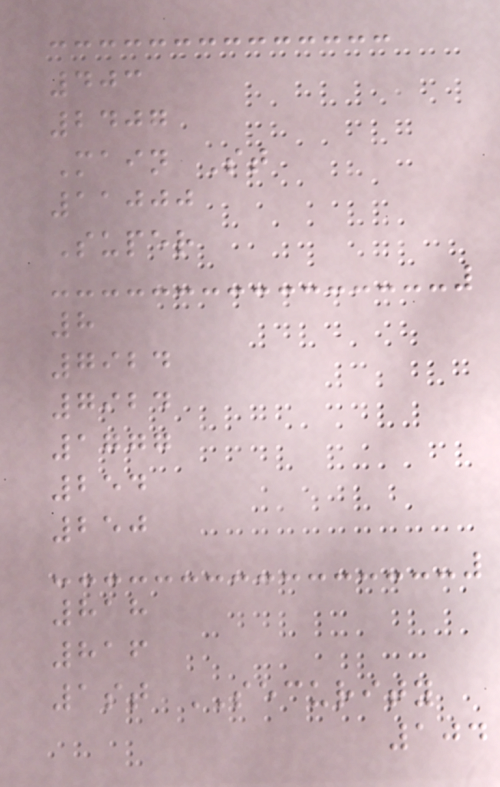403
2407
Main St
11000
Super
8
7924
7924
1777
254
250
818
816
1st SECURITY
104
